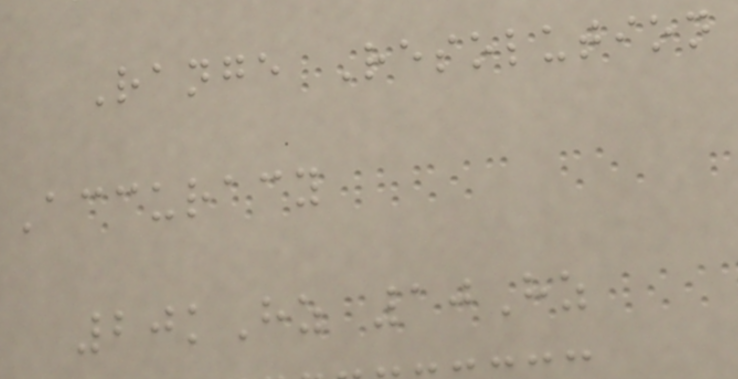Range Resolution
Accuracy
20kHz 10Hz
